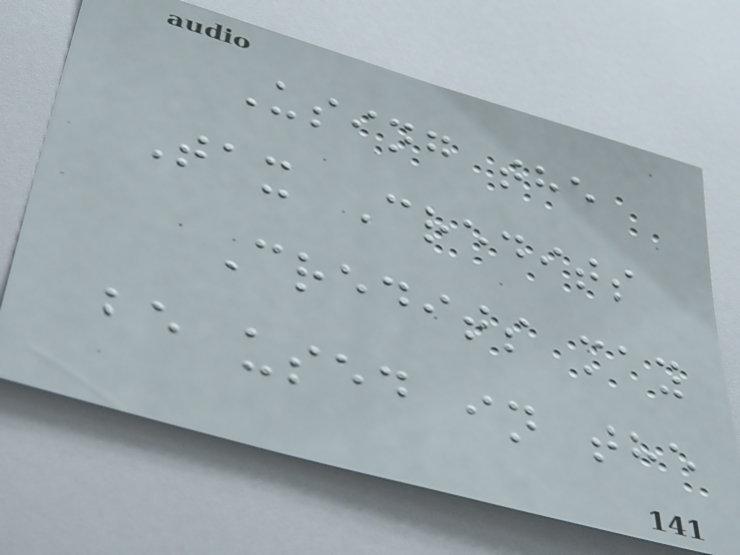Using the
Tax Credits
Credits may
be used in the
